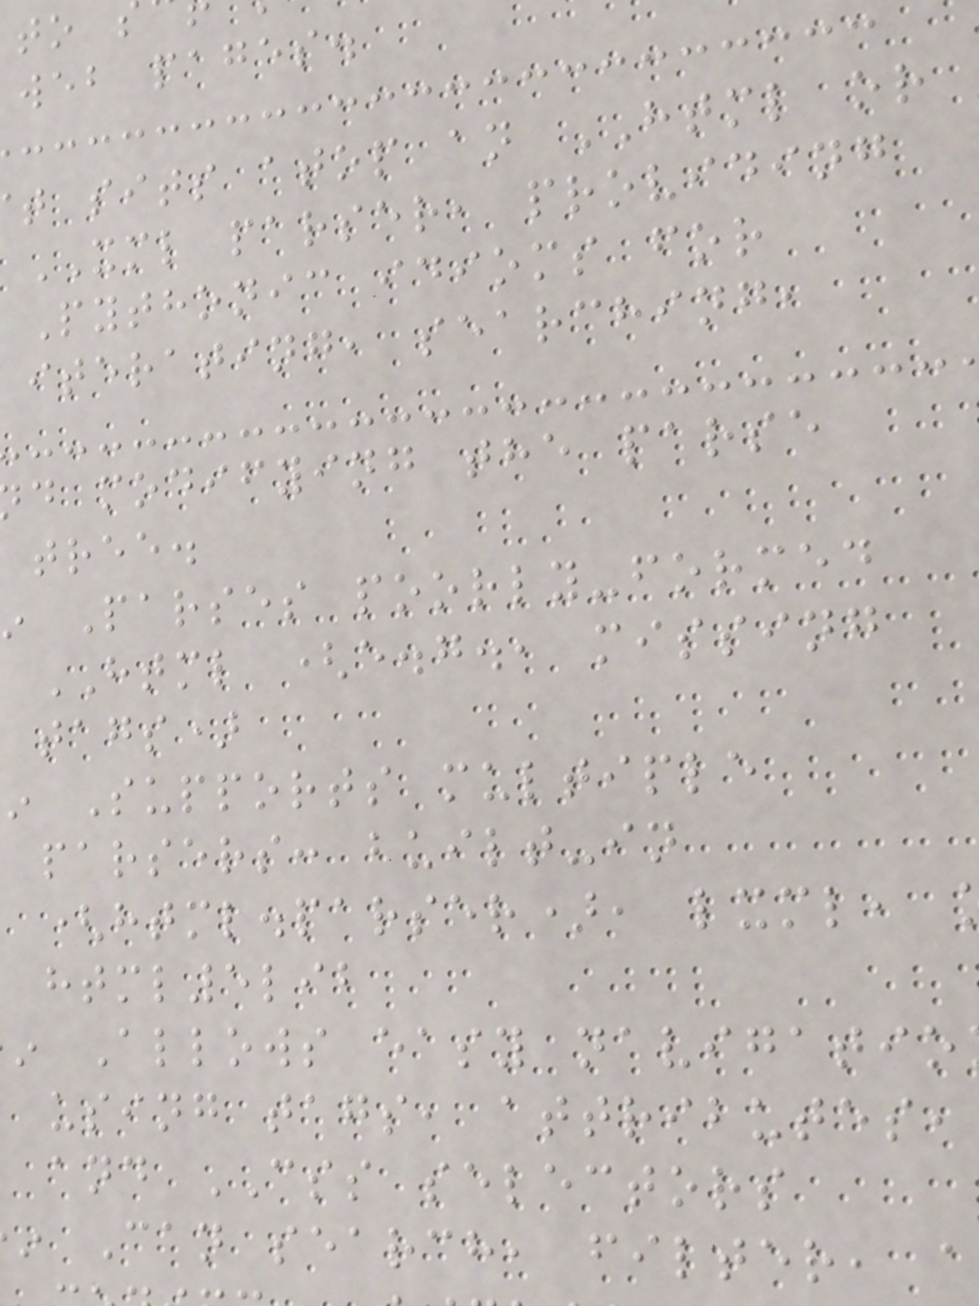web pages.
t sits atop an HTML or
XML parser, providing
Pythonic idioms for
iterating, searching,
d modifying the parse
tree.
Parses poorly-formed
HTML (e.g., missing
tags)
Supports multiple
parsers: built-in
(html.parser), lxml,
html5lib
Allows easy navigatio
using tags, attributes,
and CSS selectors
Can search, filter, a
